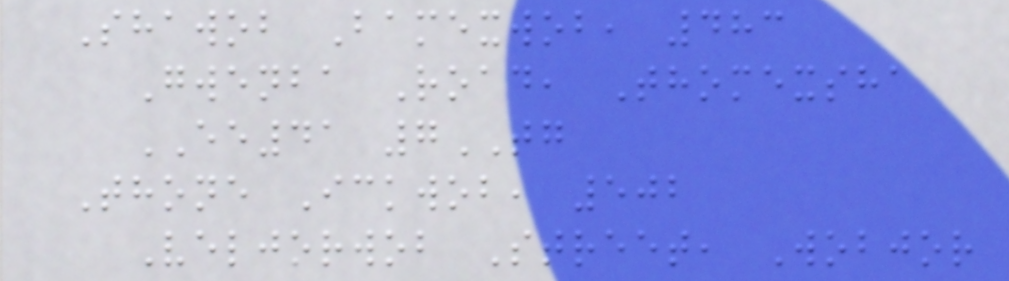Shawob Bamexwob, 483
Gwenba Road, Thomexsha
EE41 7TG
Thone Ickwob, 502
Veljorwob Street, Wobjor
